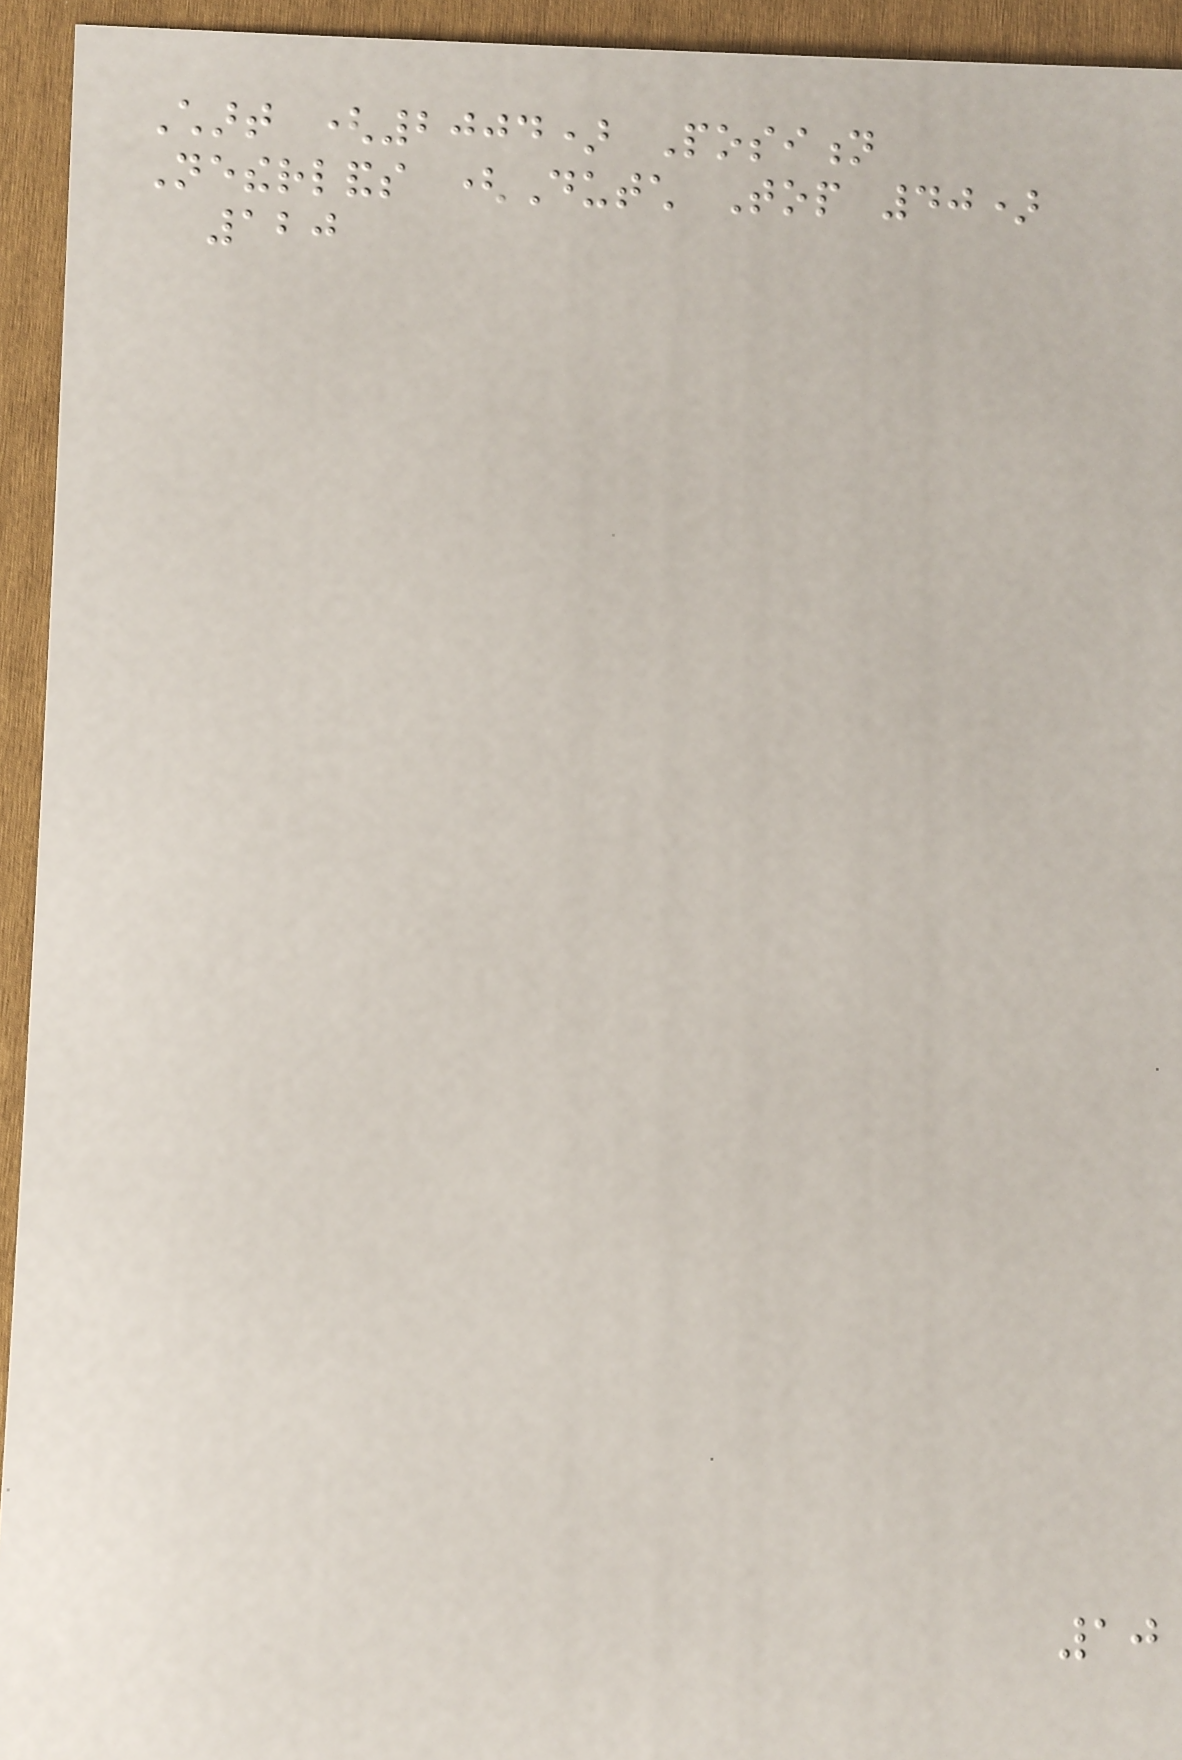Chart (2004) Position
Netherlands (Dutch Top 40)
120
10
